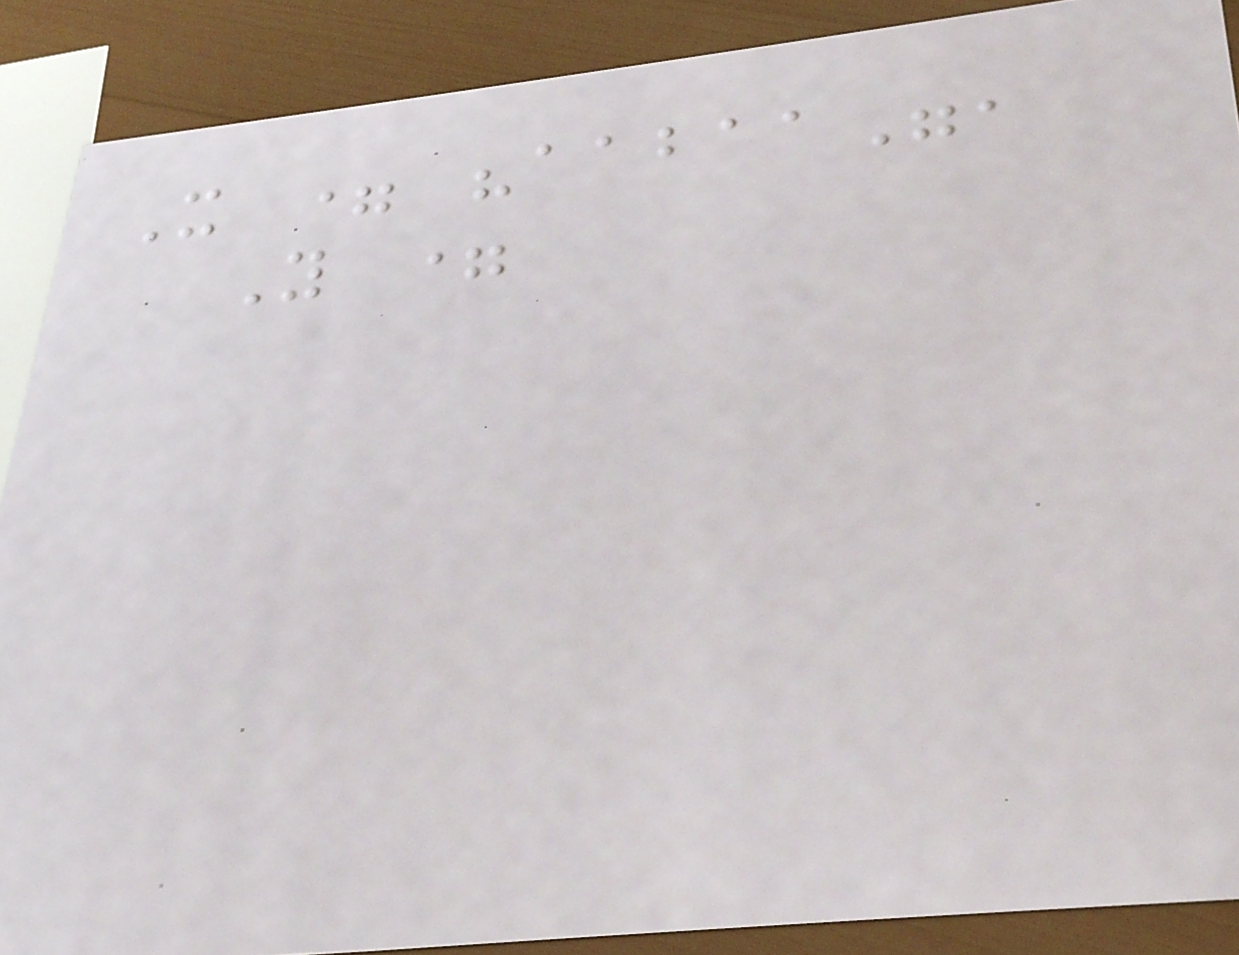X = "aabaa",
Y =
